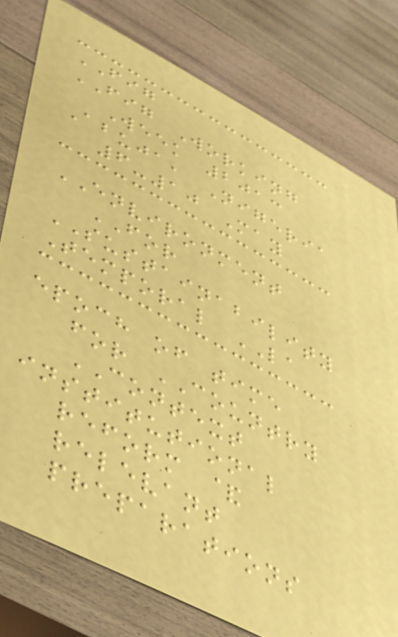FIG
FIG Working
Week 2013
Abuja, Nigeria
6-10 May
ENVIRONMENT
FOR
SUSTAINABILITY
Temporal LA
epoch of time
for COUNTRY
CONTEXT
institutional
reform &
relevant
preparations
